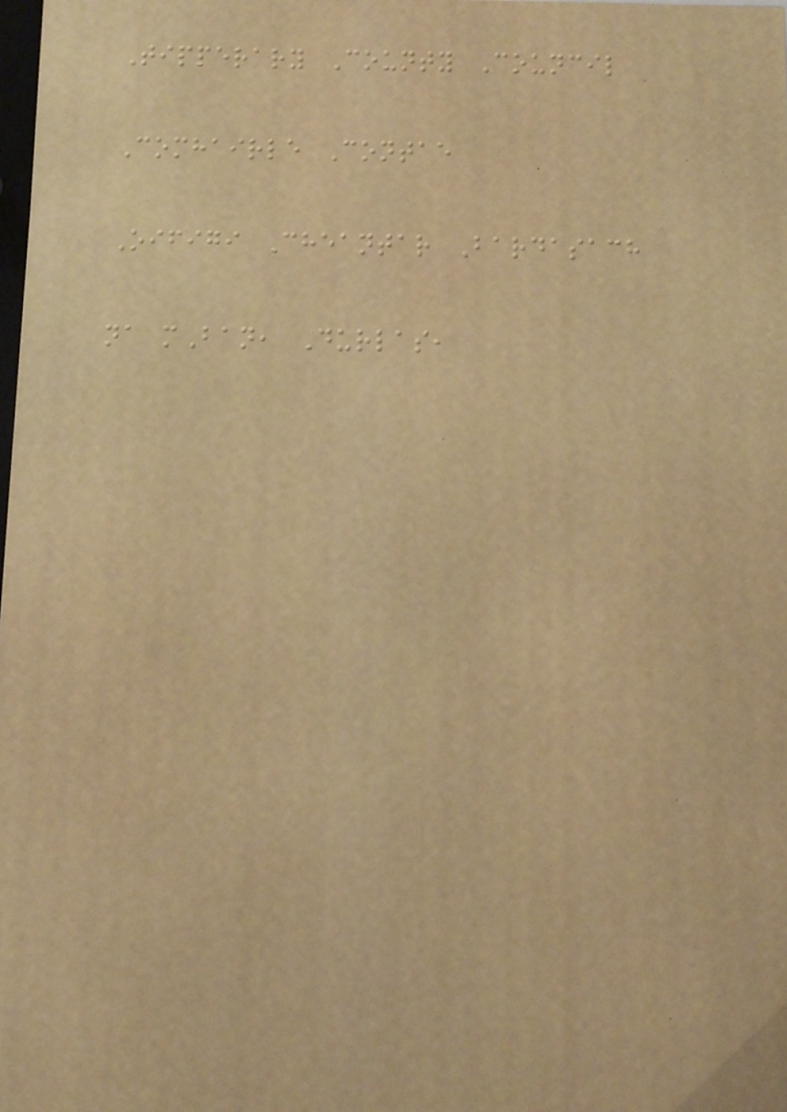Tipperary County Council
Comhairle Contae
Oifigi Cheantar Bardasach
na mBan, Durlas,
